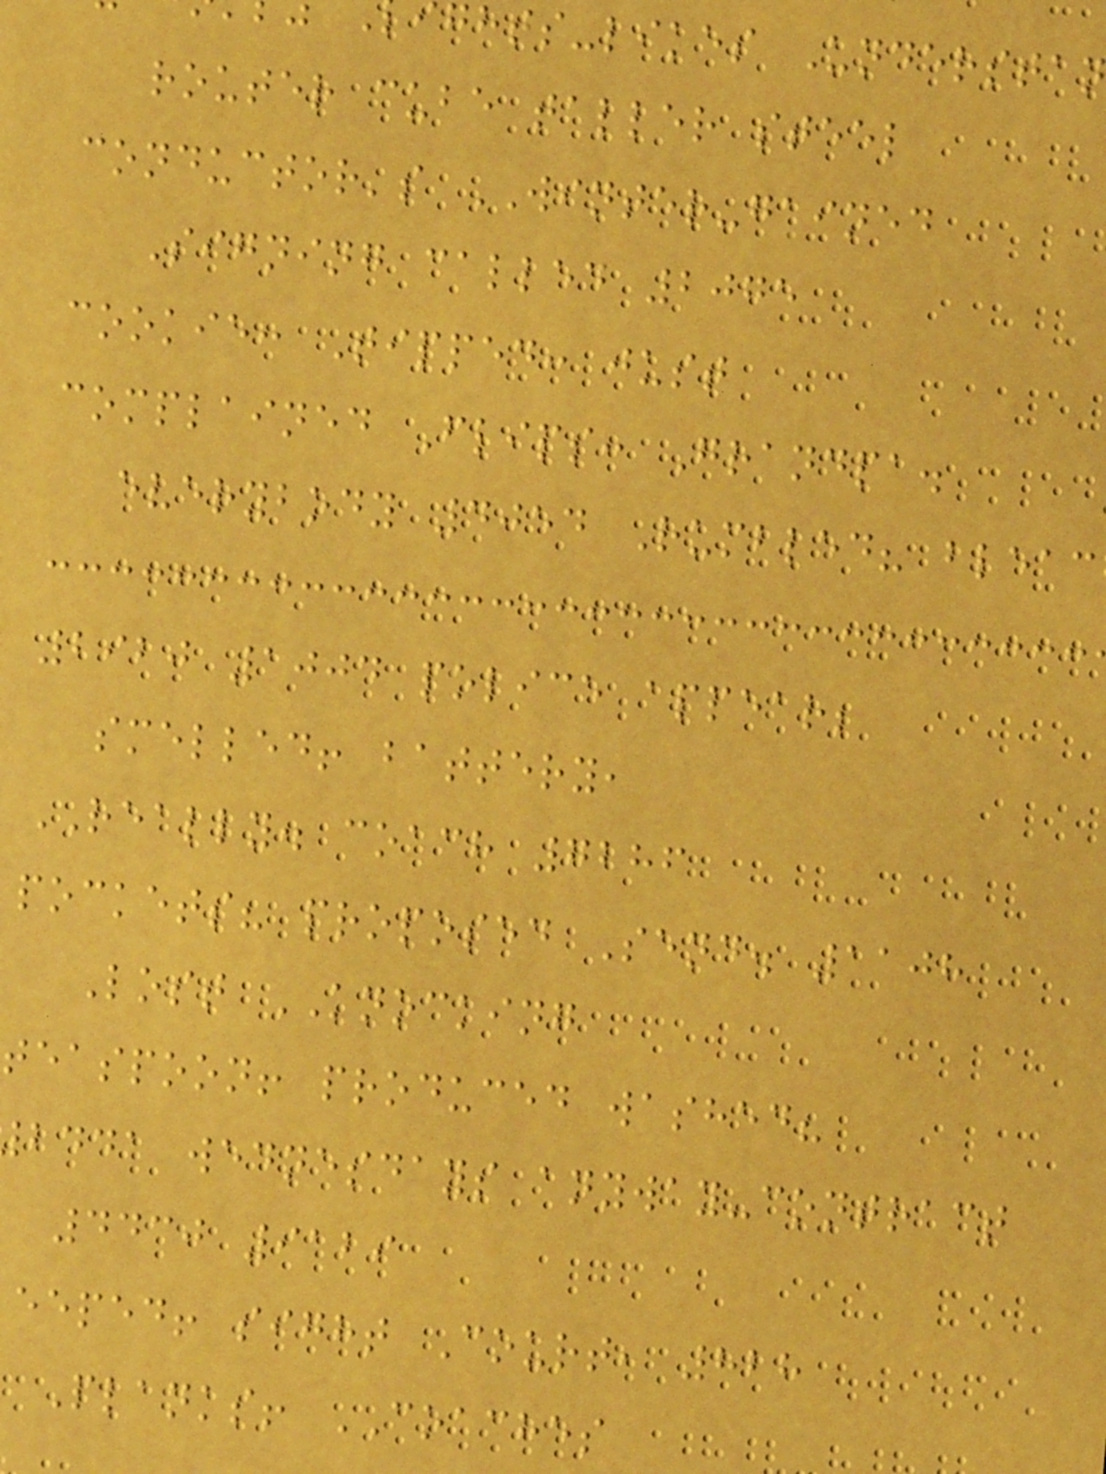ghts-likes Understan
router cube taller steel
conductor's WINTER-gained
Signing called 2075
cookie: Tipped: just
complained Flips: Grandpa.
everybody 4054 Rumbled? bleac
2920 1004 police appear;
smelled! battery,
REALLY. coach 7286
pockets? proposed Send. 1108
Lost KNOCKING
teaspoon! produced washed?
bdda wednesdays anyway-contract
4430 9129
eeped! sight Court, 828
Planks! COACHES
